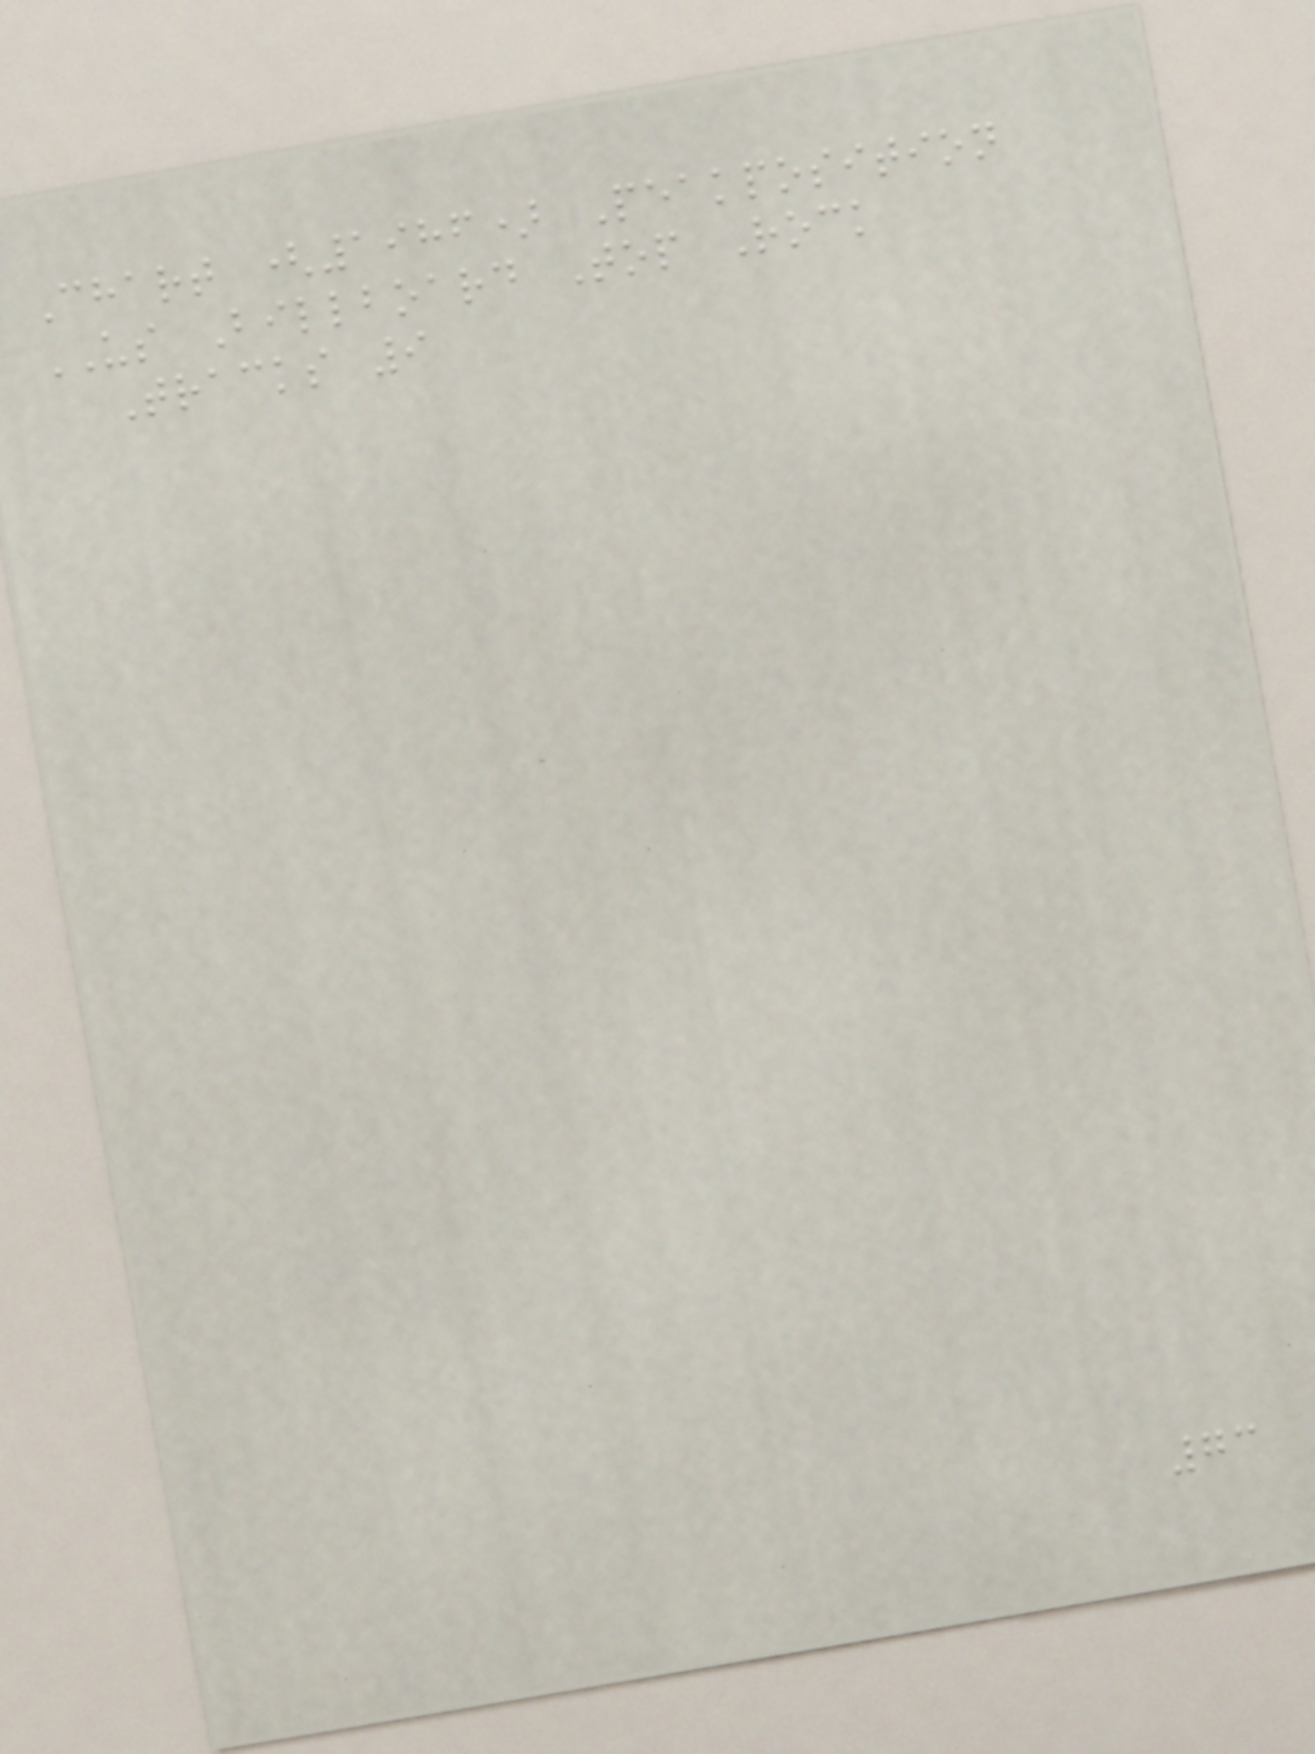Chart (1986) Peakposition
US Billboard Top Rock
Tracks 9
73
